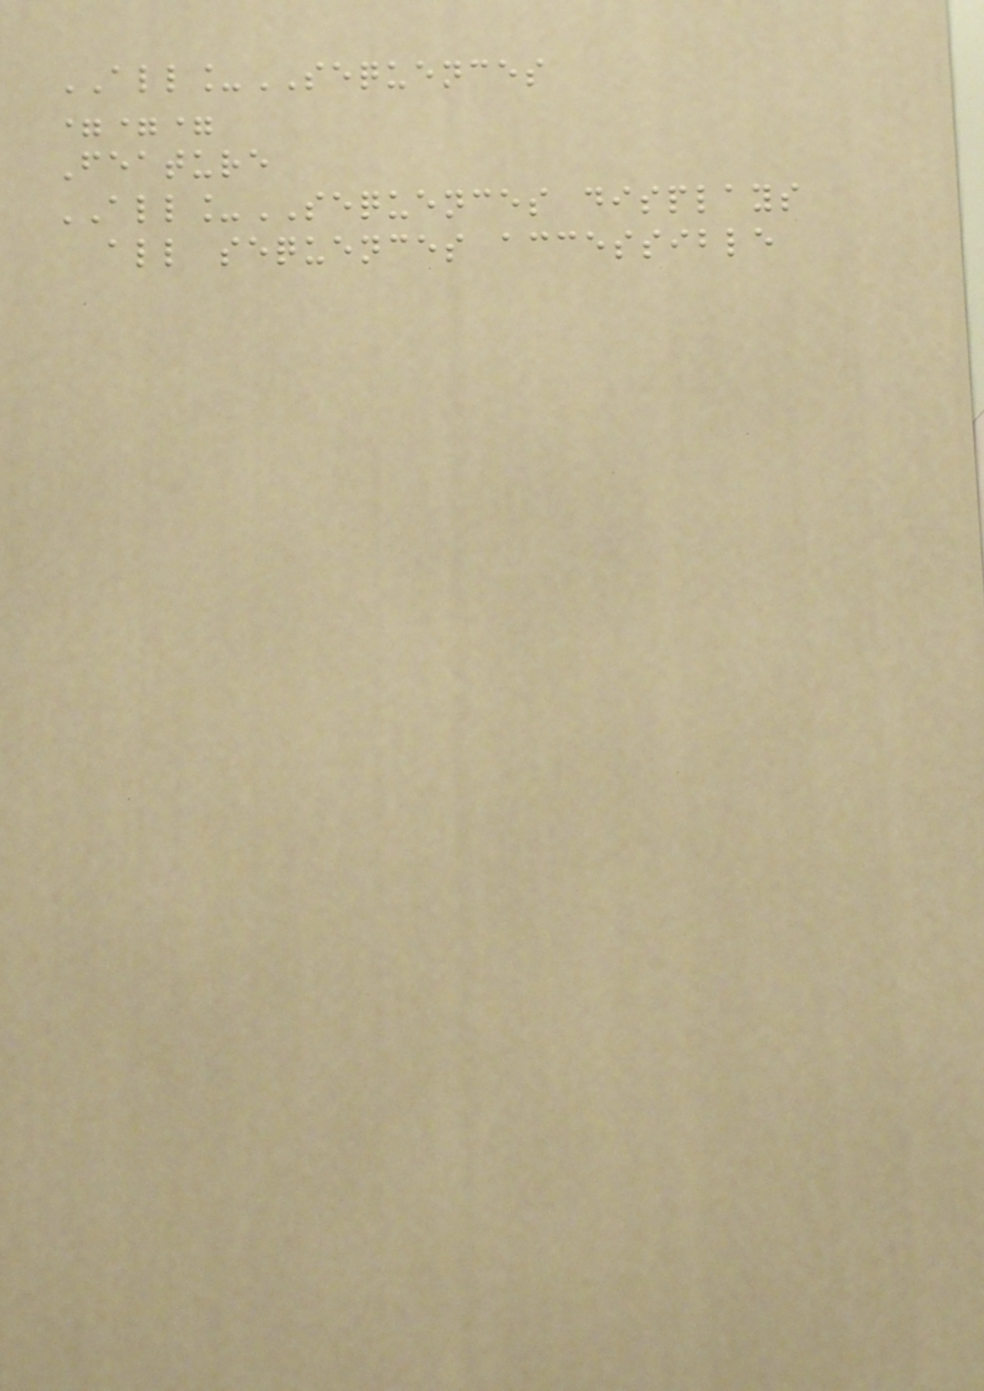ALL_SEQUENCES
===
Feature
ALL_SEQUENCES displays
all sequences accessible
